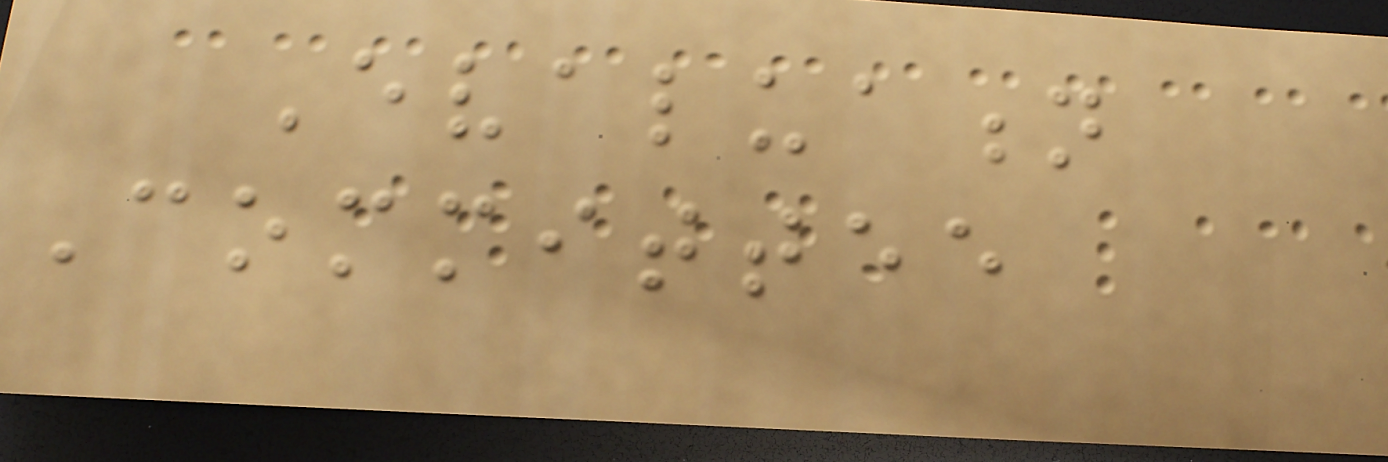Evaluation
Committee
